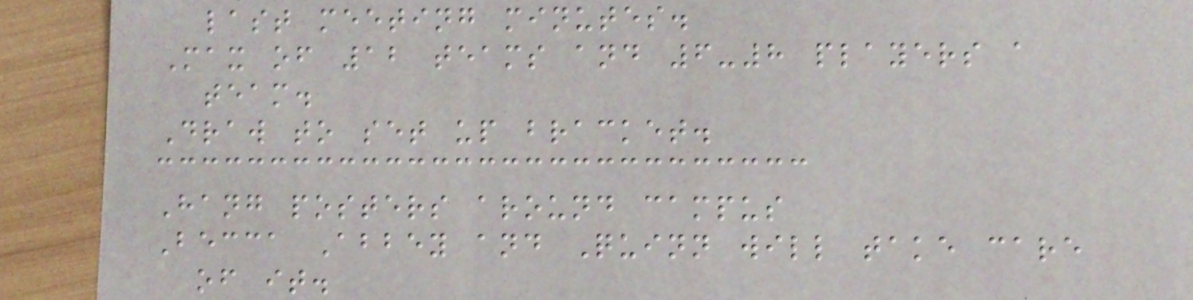last meeting minutes.
Max of 12 teams and 6-8 players a
team.
Draw to set up bracket.
Hang posters around campus
Becca Abbey and Quinn will take care
of it.
